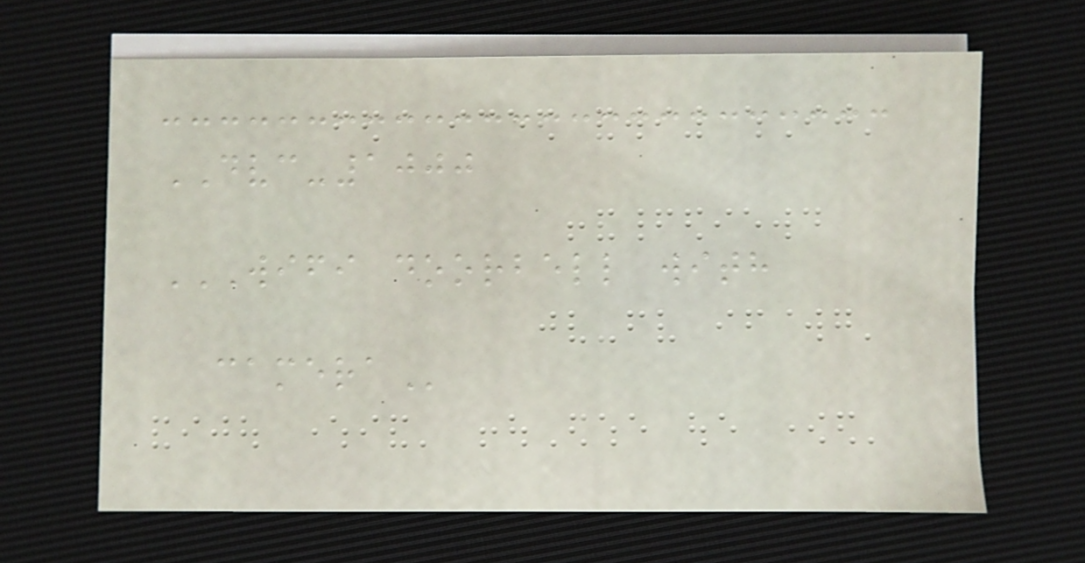DVC-1000
WIFI DOORBELL WITH
CAMERA
